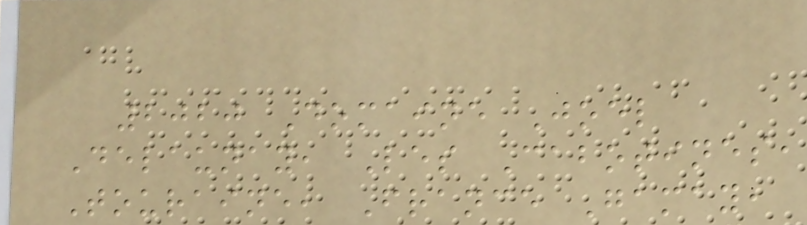2020 Domaine Joel
Delaunay, Les Cabotines,
Touraine, France Gamay,
